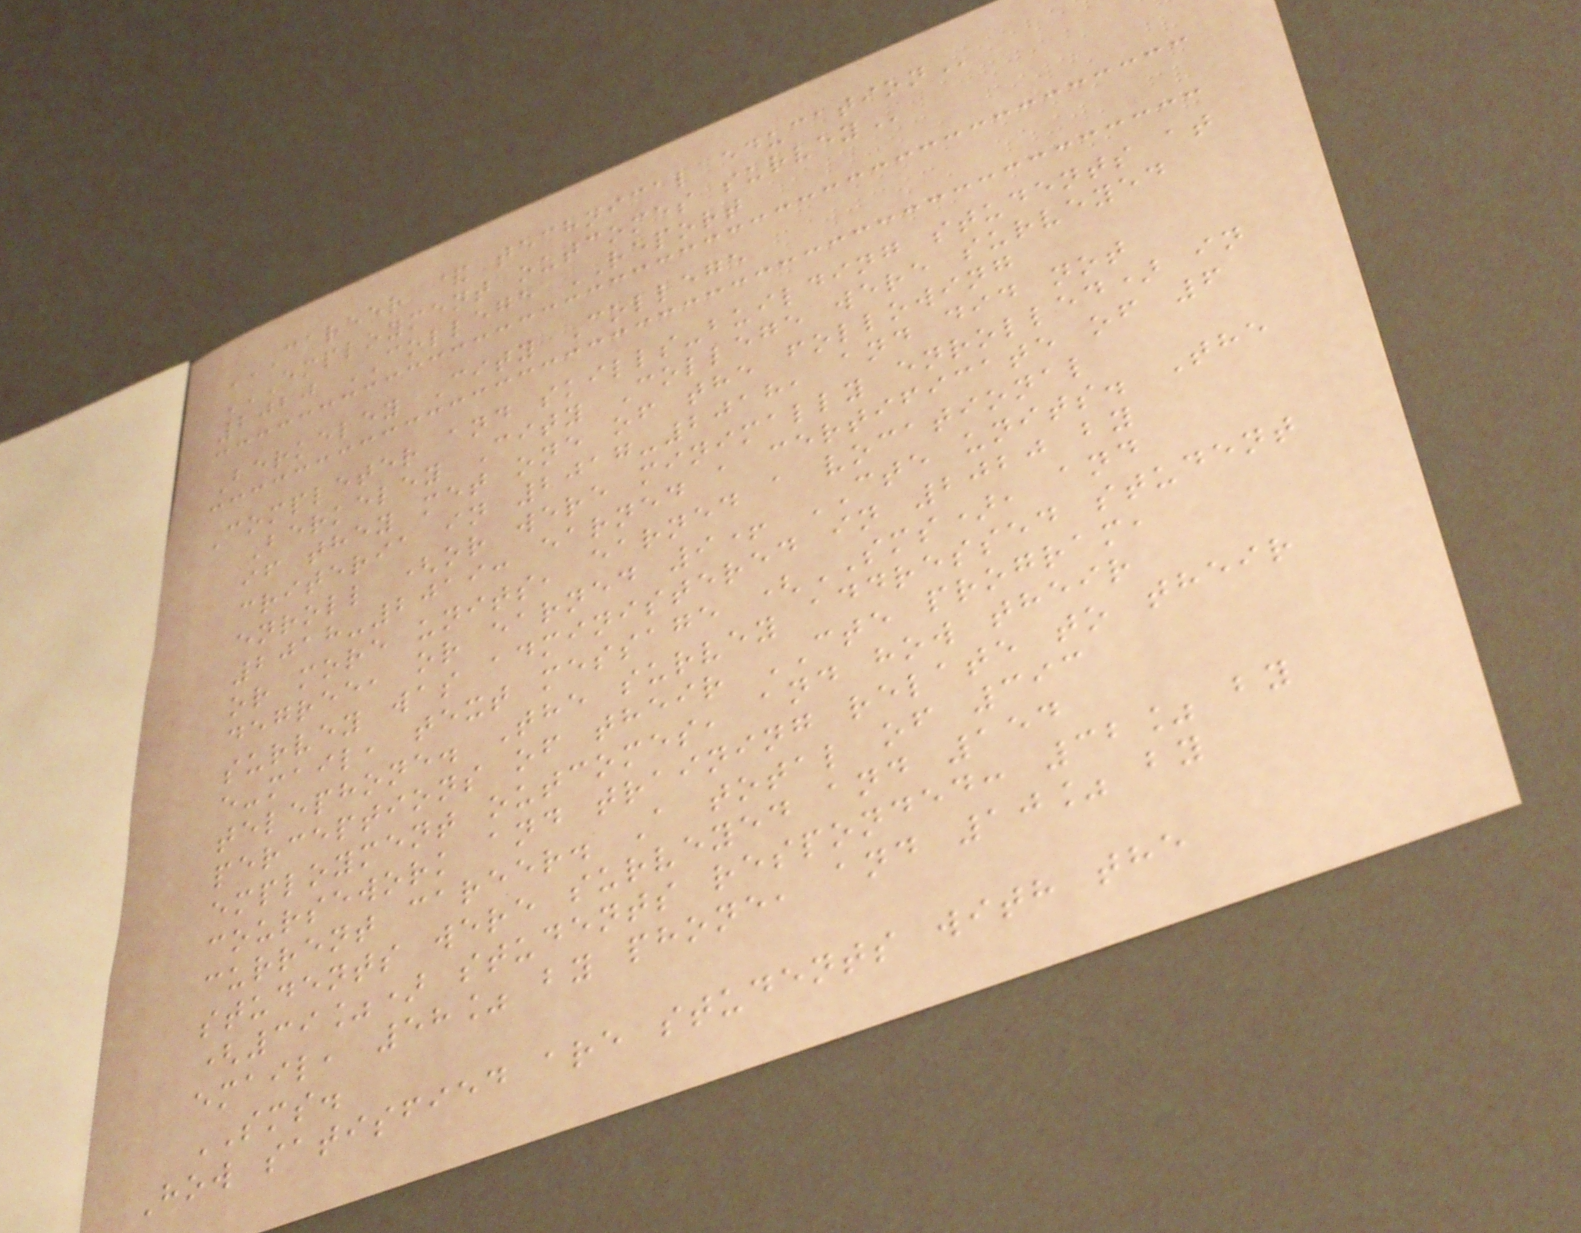CAREER & TECHNICAL EDUCATION
EMPLOYMENT OUTCOMES SURVEY
2020 COLLEGE REPORT
Berkeley City College
Completer and skills-building students at
Berkeley City College were surveyed
if they met one of the following
criteria in 2017-2018, and did not
enroll (or were minimally enrolled) in
2018-2019: earned a certificate of 6
or more units, earned a vocational
degree, or earned 9+ CTE units. The
survey was administered in 2020 by
e-mail, text message (SMS), and
telephone. The survey addressed student
perceptions of their CTE program,
employment outcomes, and how their
coursework and training relate to their
current career. A total of 393
students were surveyed and 154
(39%) students responded: 32% by
email, 58% by phone, and 10% by
SMS.
How satisfied are students with the
